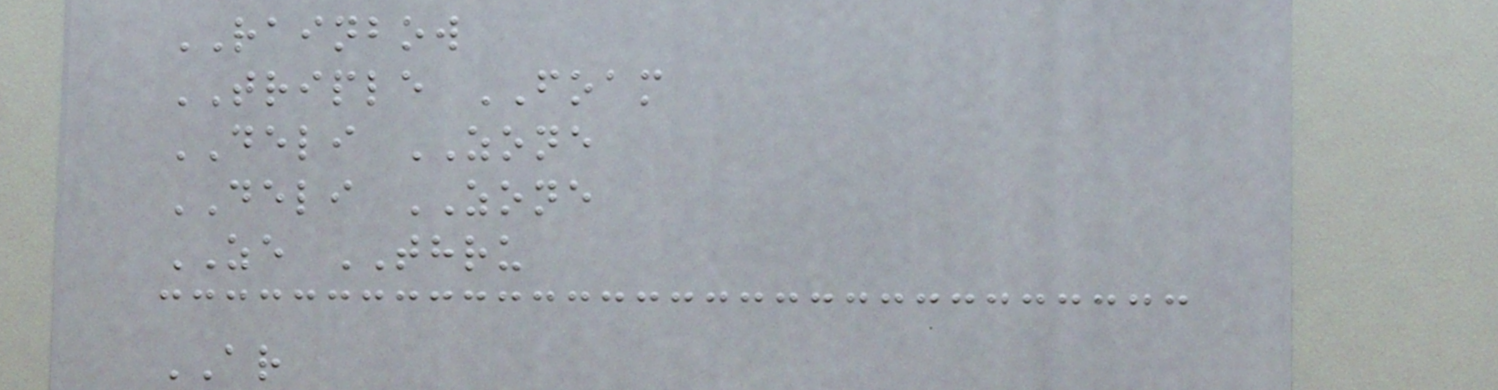RAINBOW
TRIPLE FOAM
DELI ZONE
DELI ZONE
ZE THRU
AR
